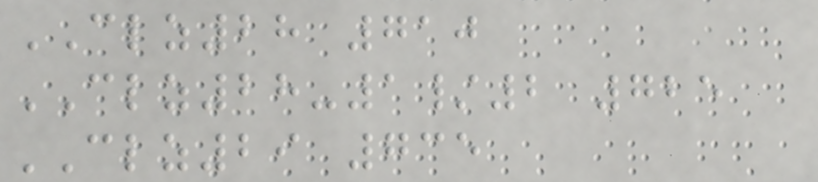CLZ28 710
CLZ28-1/2 725
CLZ29 735
